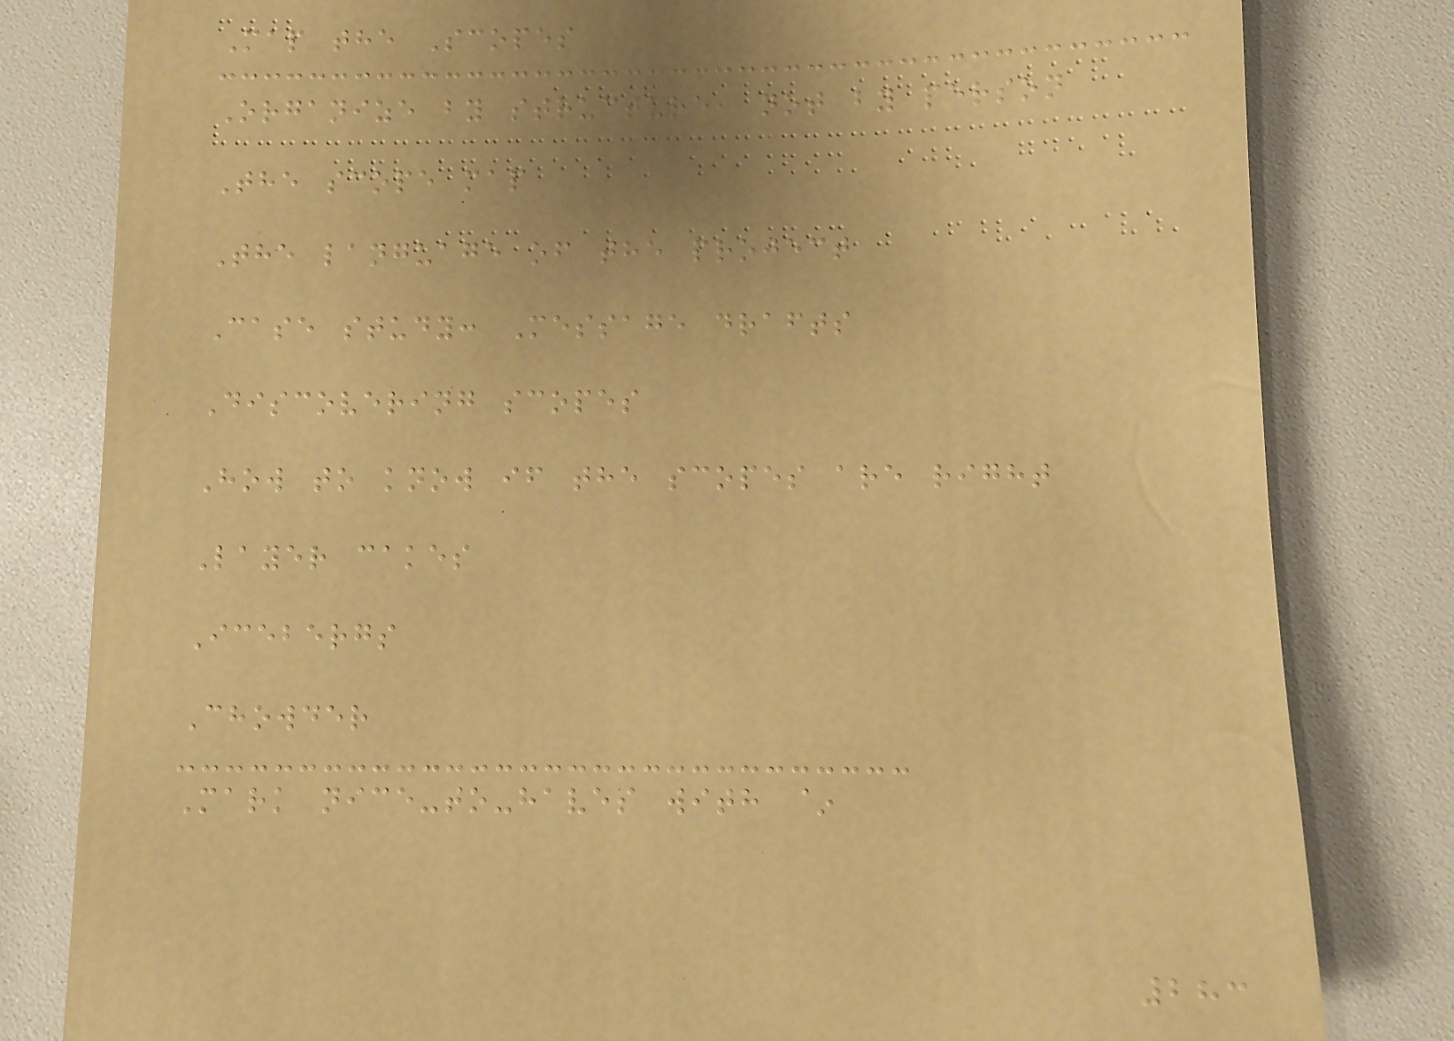Map the Scopes
Organize by structure, not by person
The scope map
The language of the project
Case study: Message drafts
Discovering scopes
How to know if the scopes are right
Layer cakes
Icebergs
Chowder
Mark nice-to-haves with ~
283
